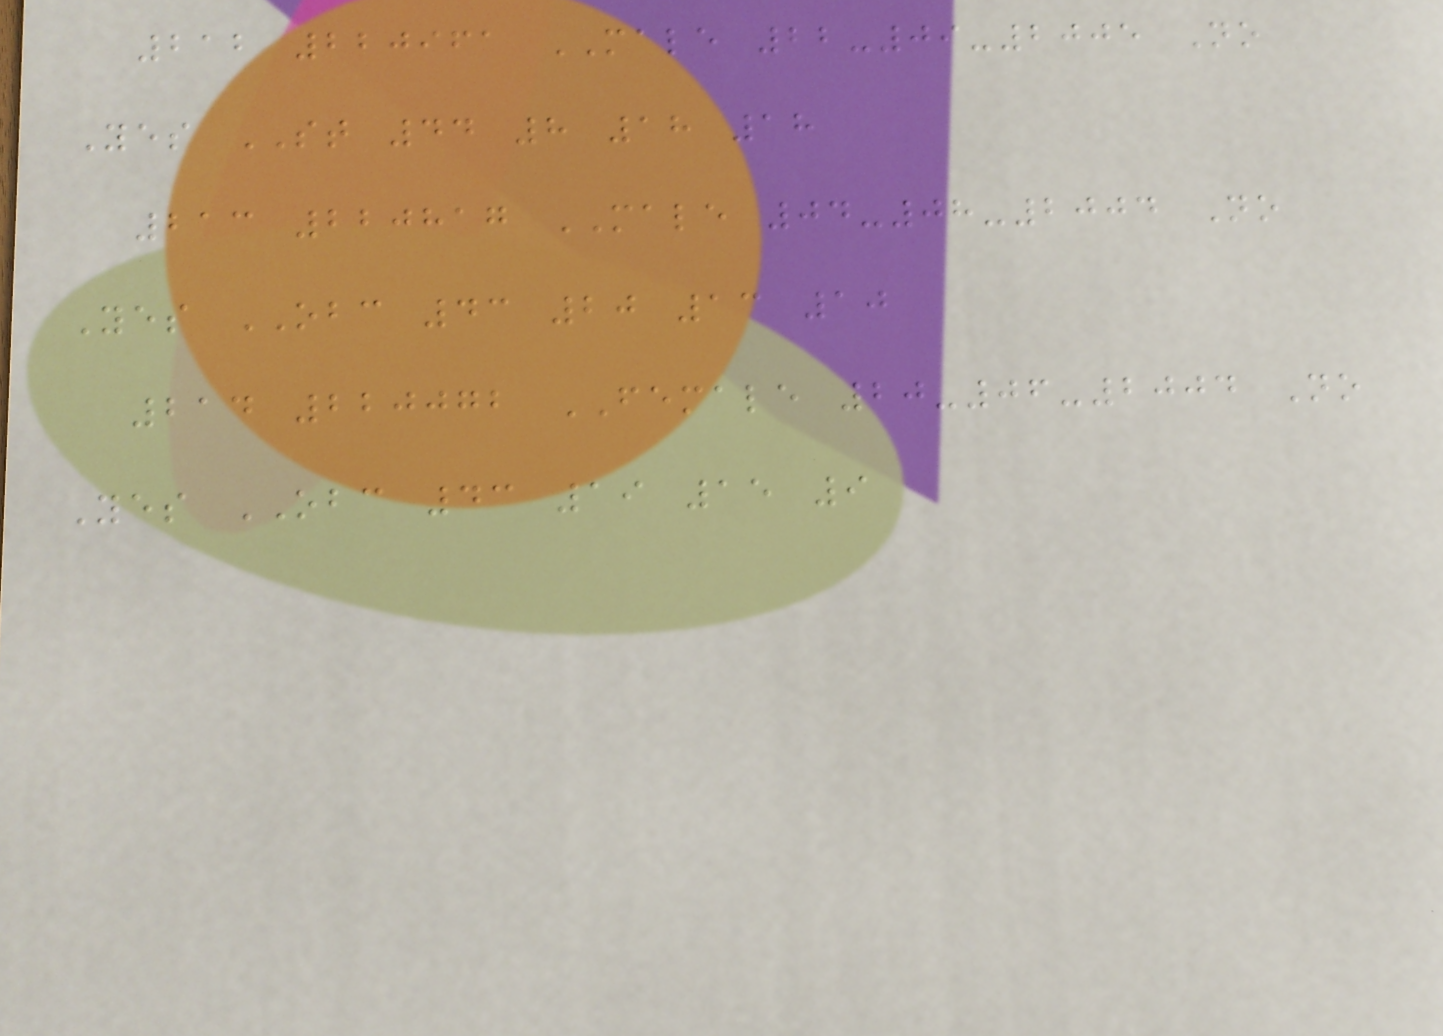212 220961 MALE 22-09-2005 No
Yes ST 44 8 18 18
213 220817 MALE 04-08-2004 No
Yes OBC 43 20 13 10
214 220072 FEMALE 20-06-2004 No
Yes OBC 43 19 15 9
